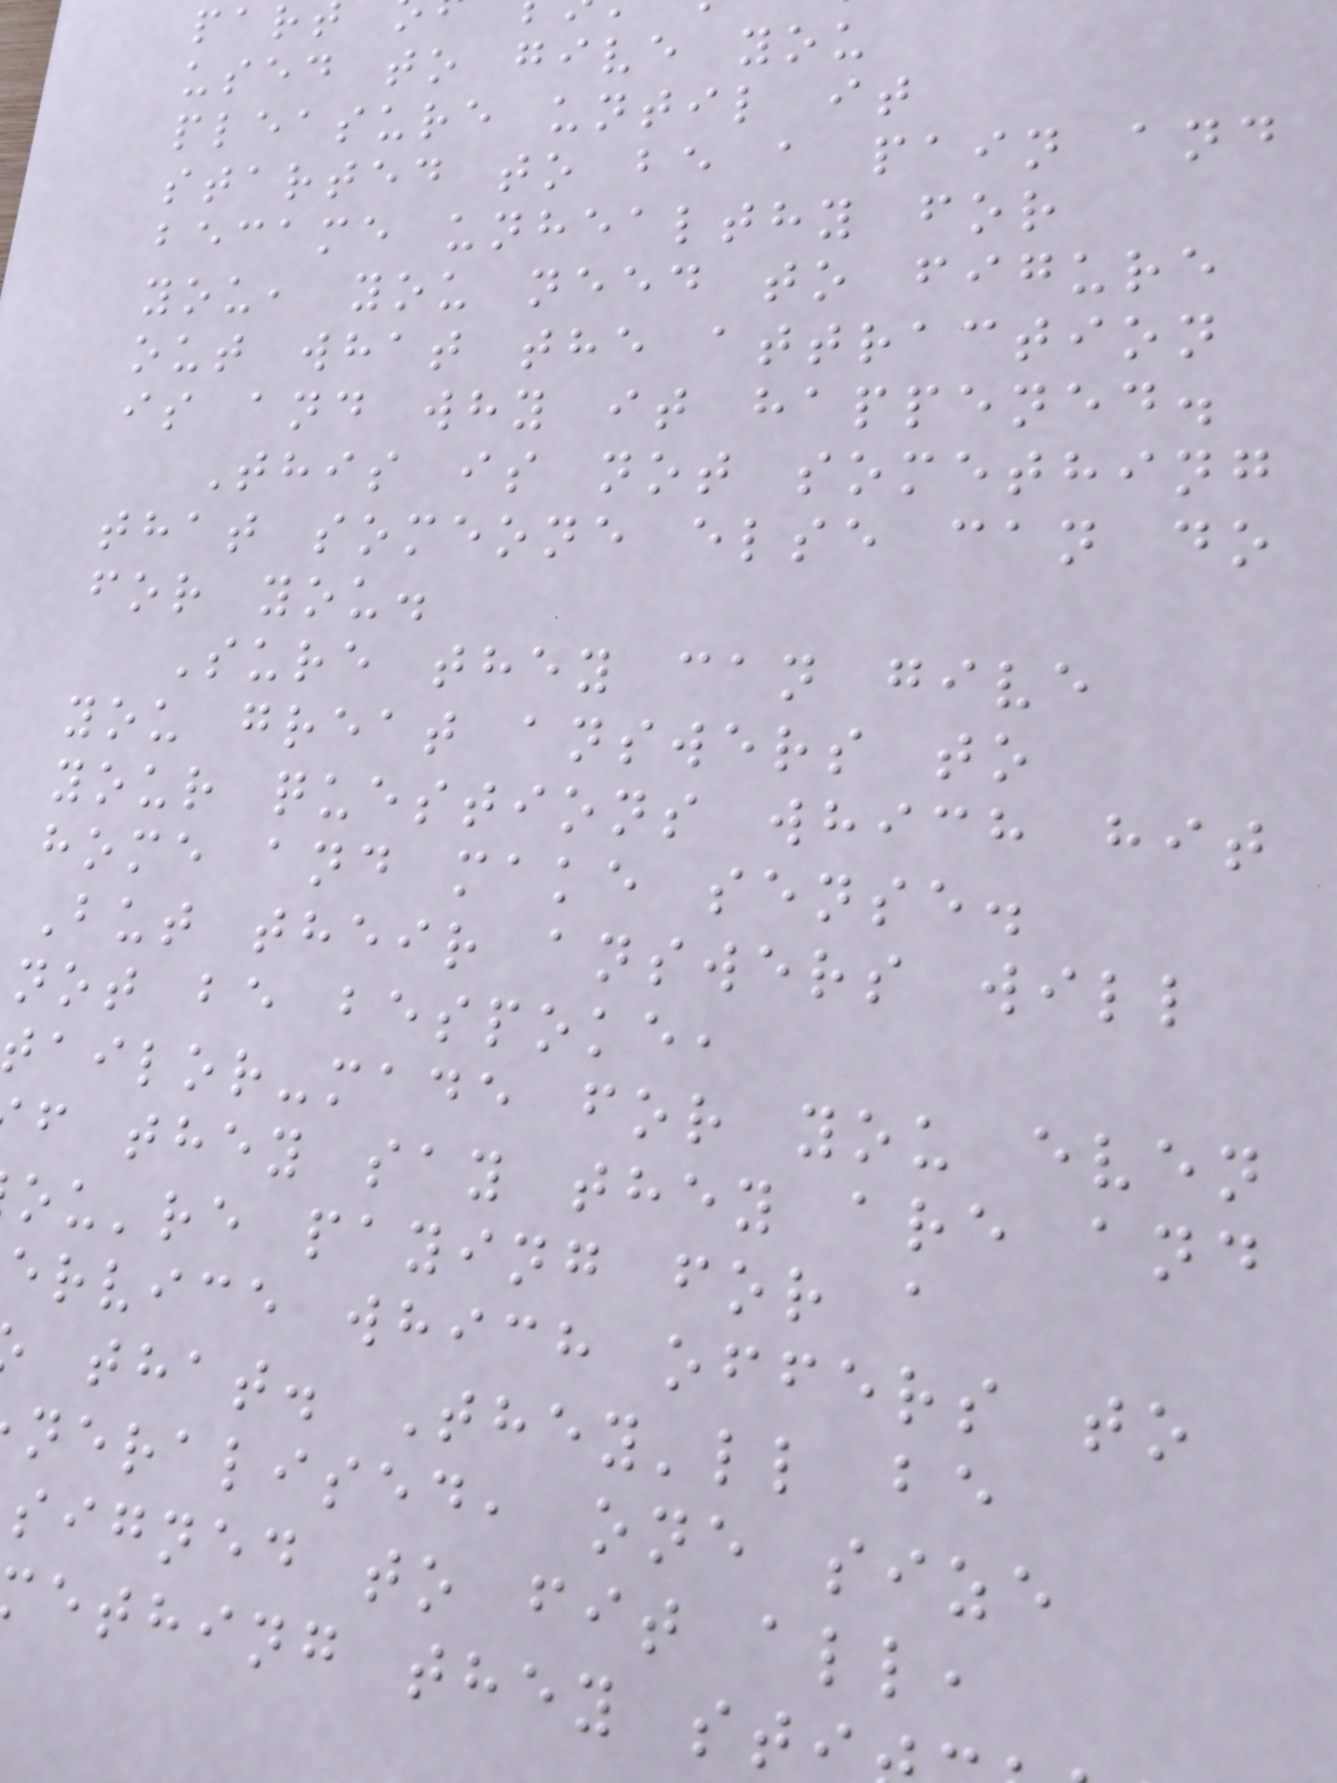used to give you
pleasure until it
started to be a pain and
became unhealthy for
you, you need to figure
out what the attraction
is and why it happened.
This is not something
that someone else can do
for you.
Sure they can give
you great answers to
your questions which hit
home and make sense.
But their answers will
not be bespoke,
tailor-made for you even
f they say they are and
ou're paying for a
ervice which offers to
that. They'll be
neralised, one size
signed to fit all,
ething they st
